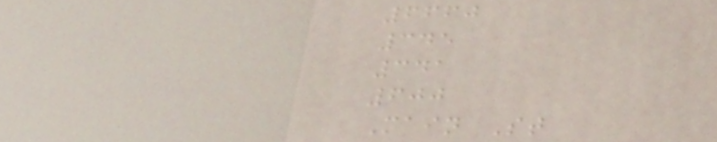6660
345
341
600
Main St
